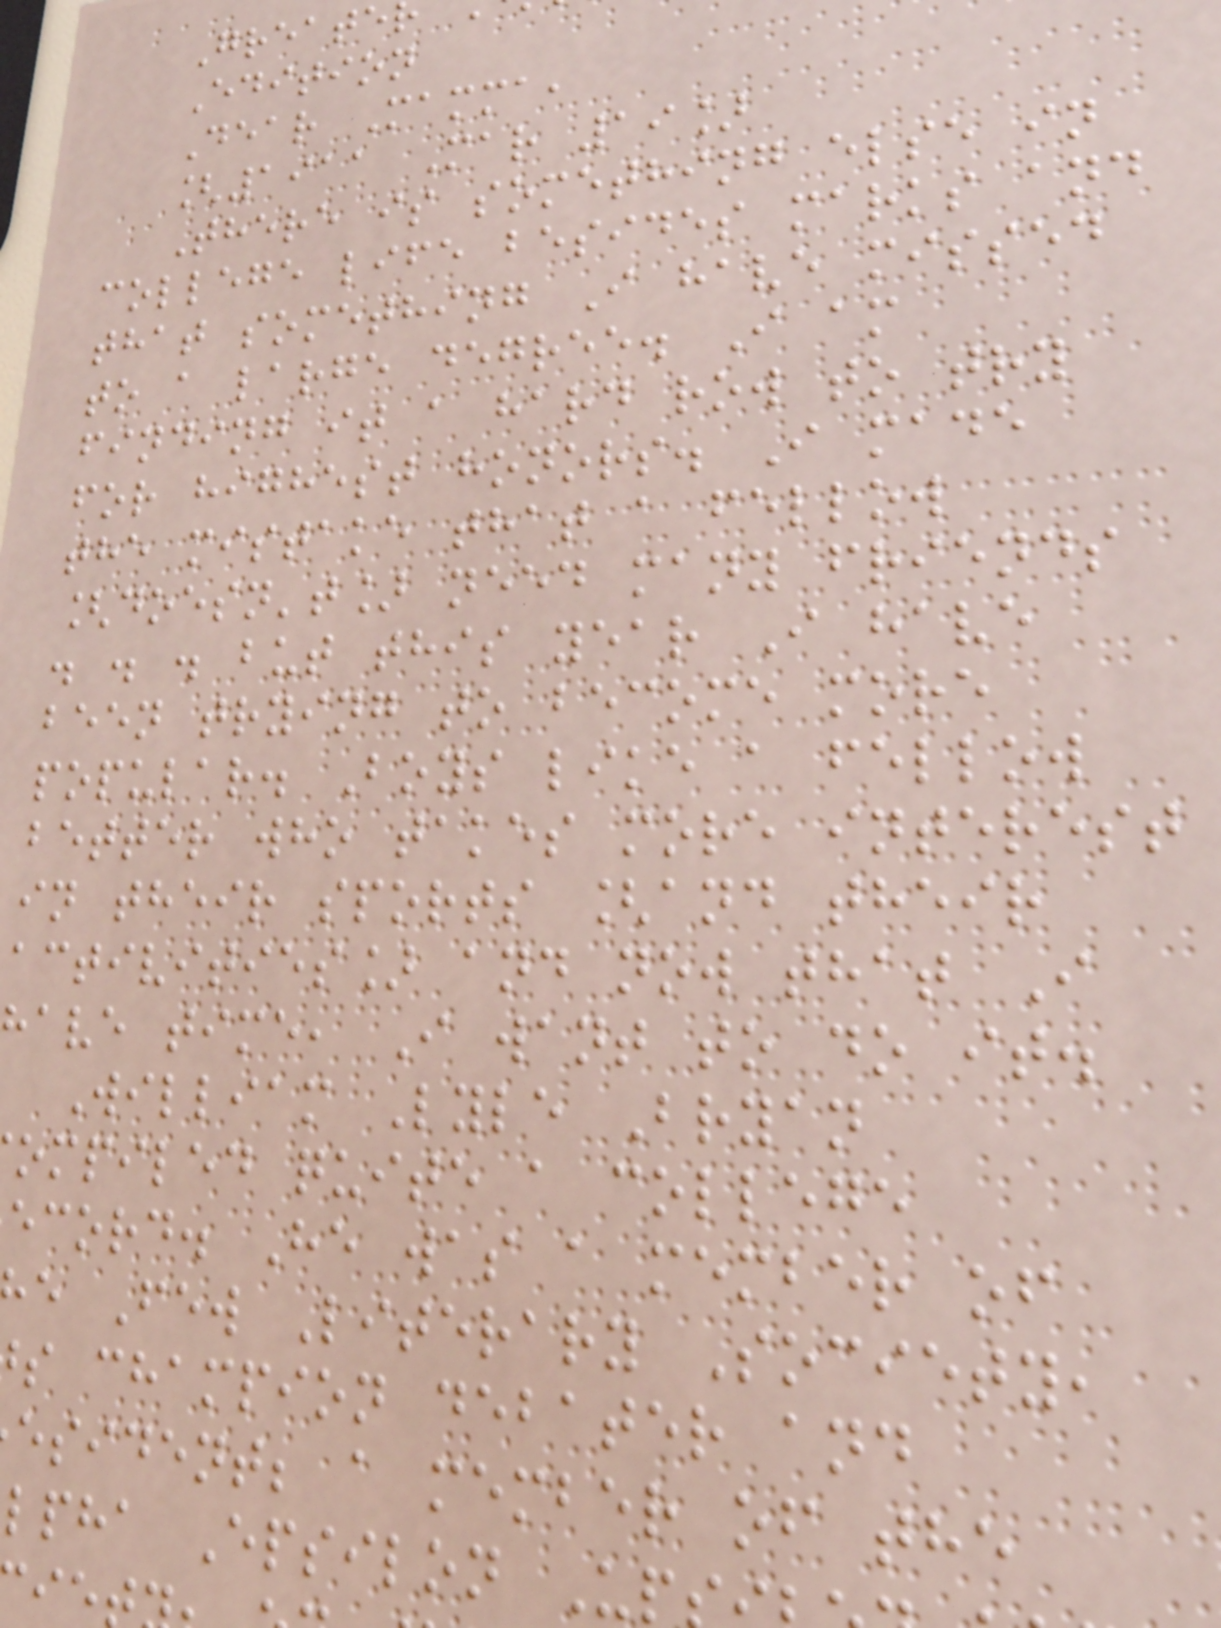Greate
Edition
Dear Mamma,
[1911 Mar 19]
There is something else in
college life besides marks and
that something I have missed
to a large degree. I am
finding it a hard row to try
for highest honors. I made
the mistake that a fellow
[doesn't] need many friends
. . . but this year I have
been trying to become more
popular. Boys like a fellow
better who takes more interest
in their sports [and their
activities] and now that I
have time, I want to do it.
William Lyle Bryan
ompiled quite a college
ecord. He was a member of
e Few Literary Society,
s champion debater and
esident; a member of the
lpha Epsilon Up
